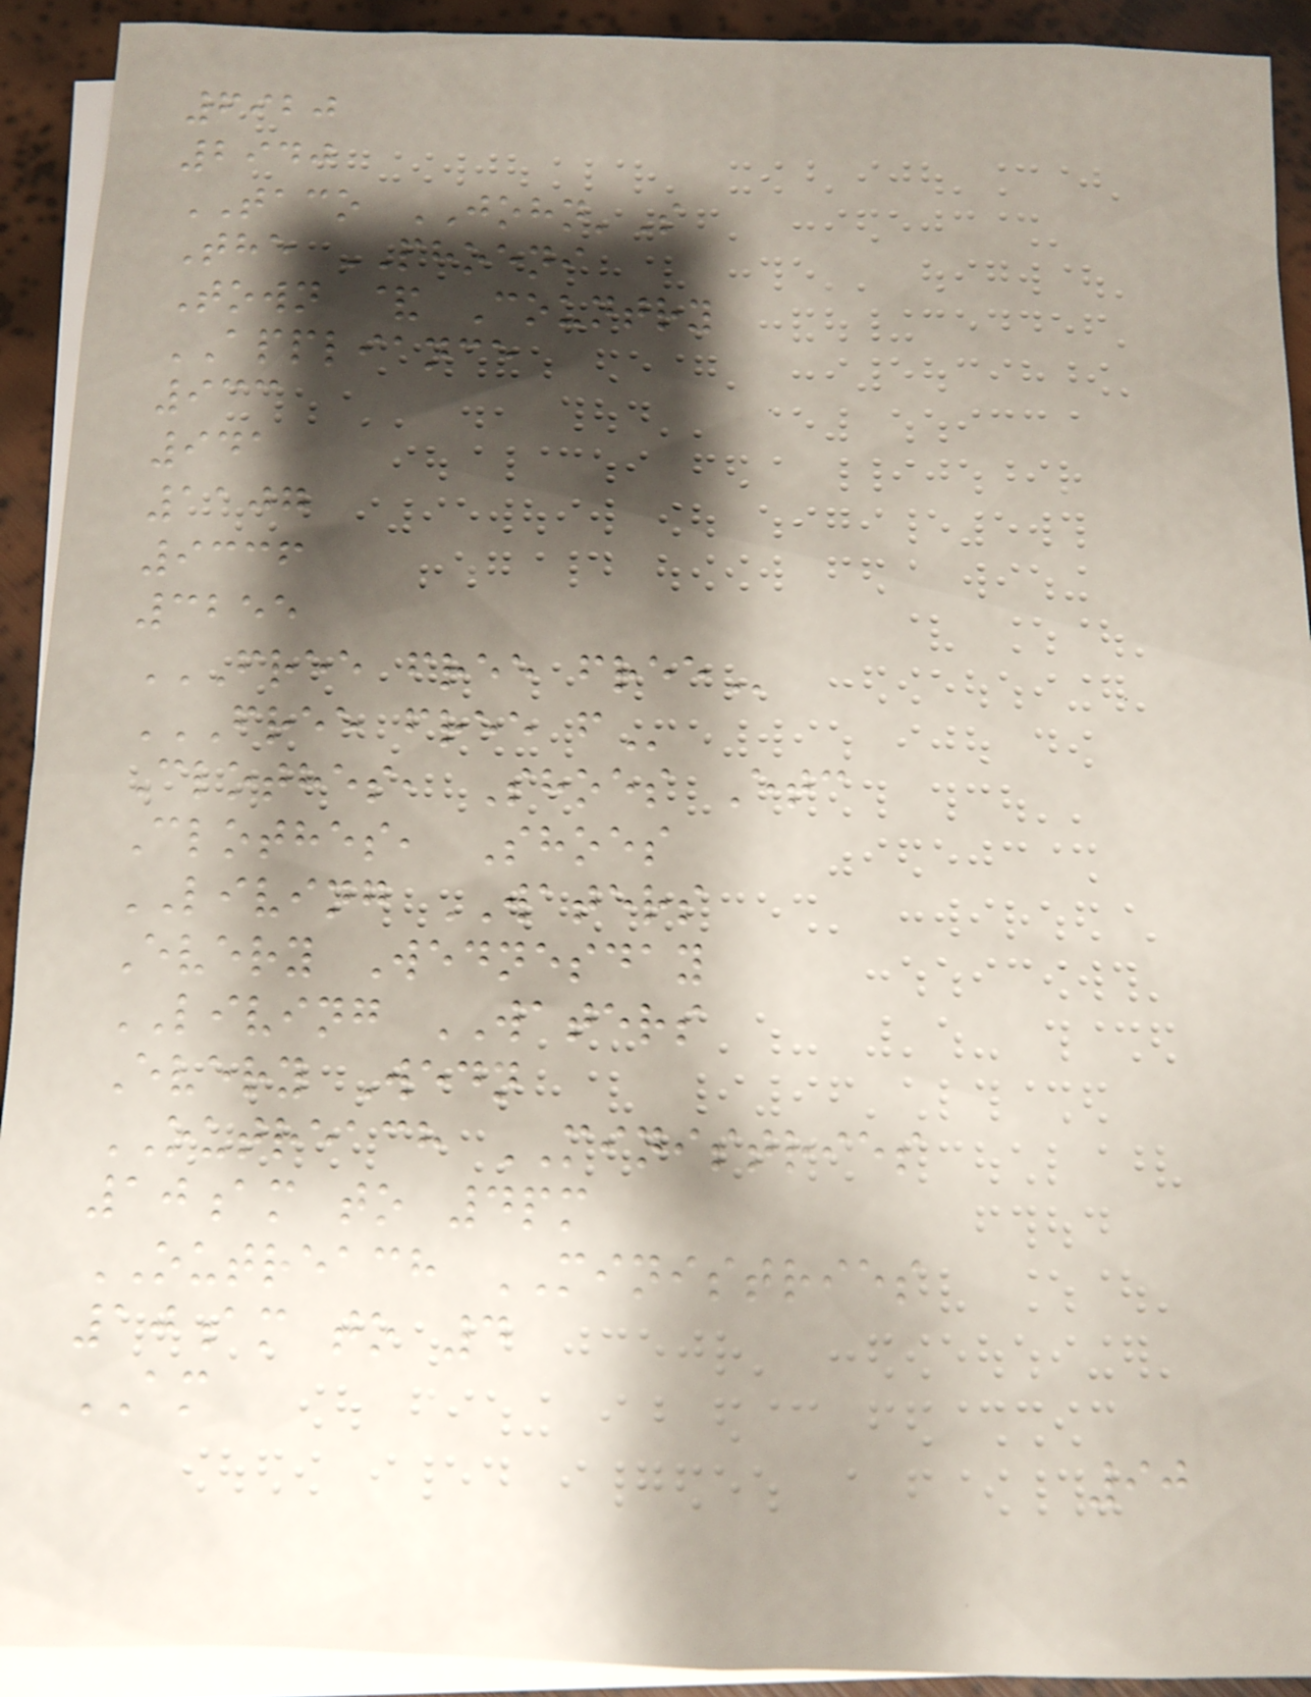6920
2940
TACO JOHN'S
The PHOENI
Town & Country
APPLIANCE
933
941
1107
9336
3255
FREE FREE FREE
FREE FREE F
Clothes, Shoes Etc
Clothes, Shoes
LIVING WATERS
Every Wednesday
LIVING WATERS
Every Wedn
OUTREACH MINISTRIES
10am to 4pm
OUTREACH MINISTRIES
10am to 4
AM
90
